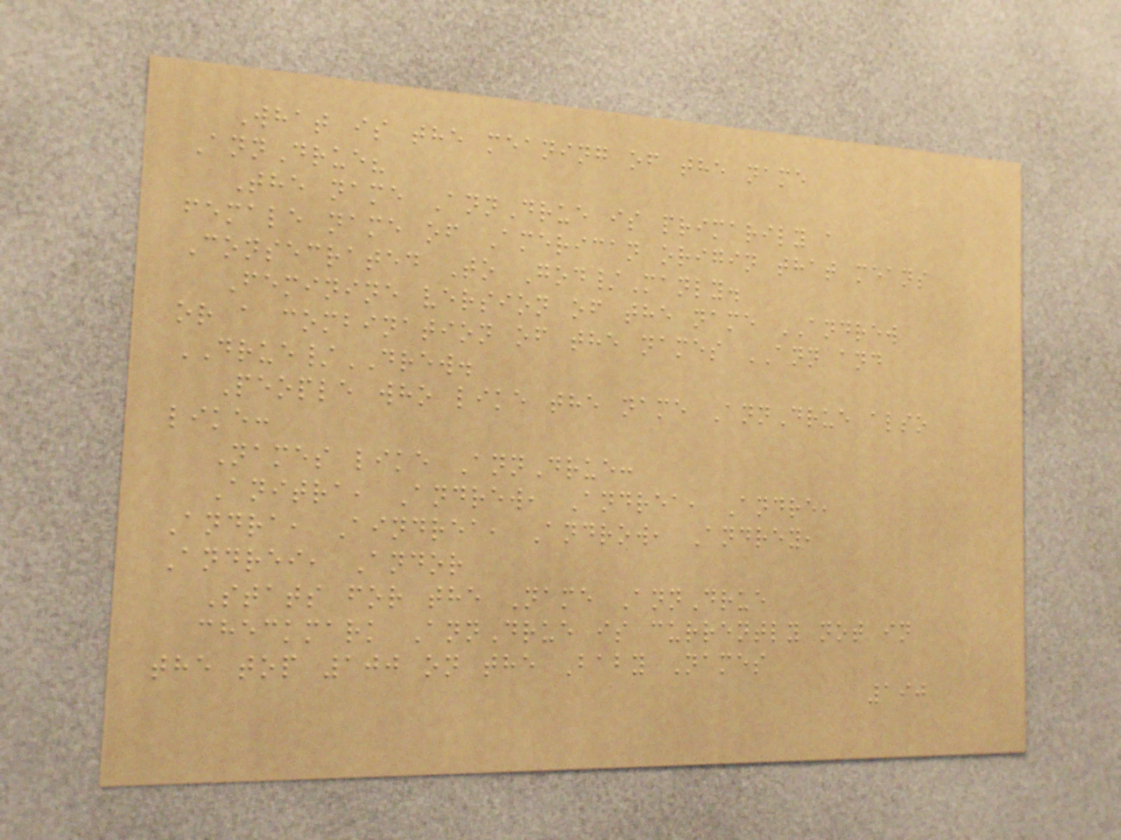What is the meaning of the name
AnnDrue?
The name AnnDrue is primarily a
female name of American origin that means
Consecrated To God/Manly.
Feminine version of the name ANDREW
or a combination of the names ANN and
DRUE/DREW.
People who like the name AnnDrue also
like:
Names like AnnDrue:
Anitra, Andrew, Andrea, Andre,
Andra, Aindrea, Androw, Andrey,
Andrei, Andor
Stats for the Name AnnDrue
checkmark AnnDrue is currently not in
the top 100 on the Baby Names
190
